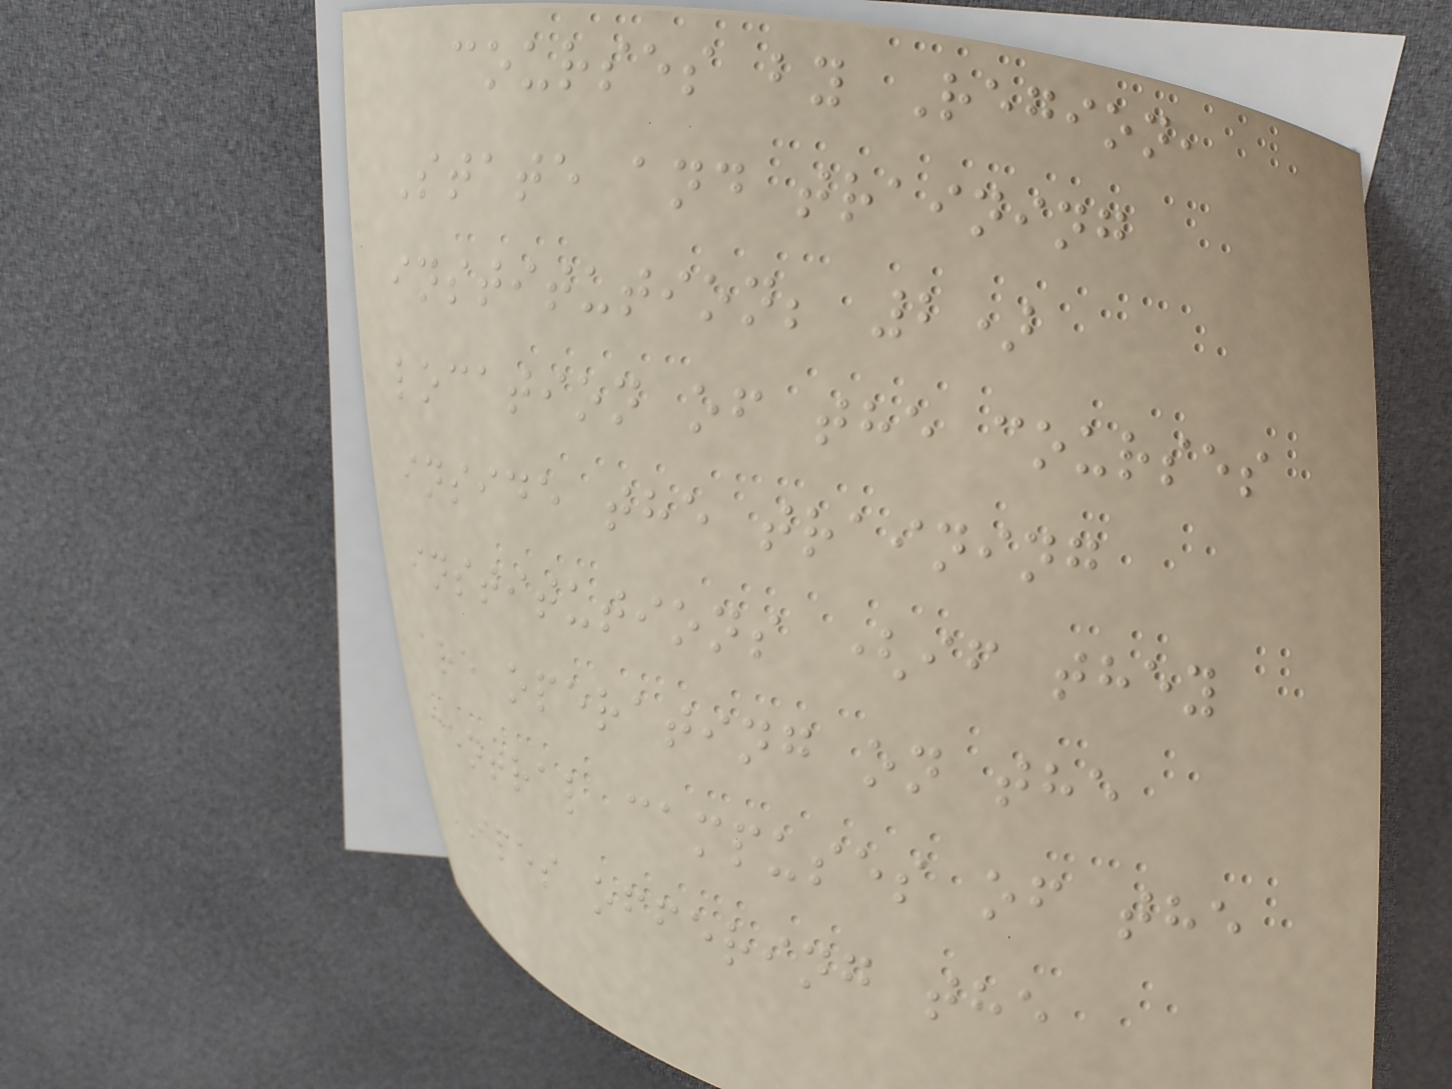courses by Region,
State and training
institution; 2)
location of the courses
inside the training
institutions (if they
are operating on the
central campuses of the
IPES offering the
